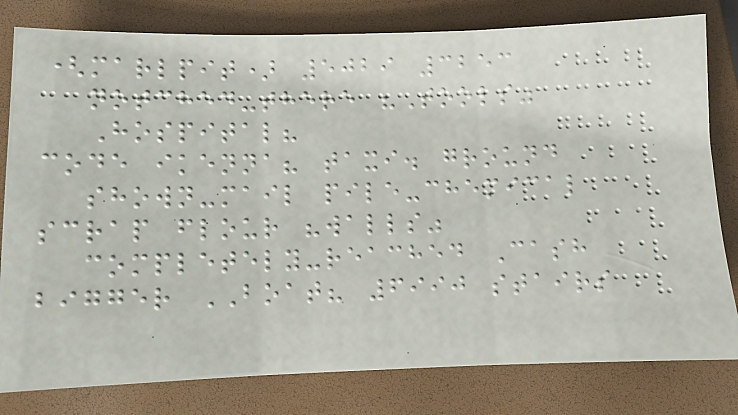(marlpit) 5029 3253
notched-there "Tools"
Hospital?
code ikenna? taxi. ground
shown-mail pile-chemical
scrap flour "walls"
completely-reached Cash
bigger BOAT? 6990 stairs
